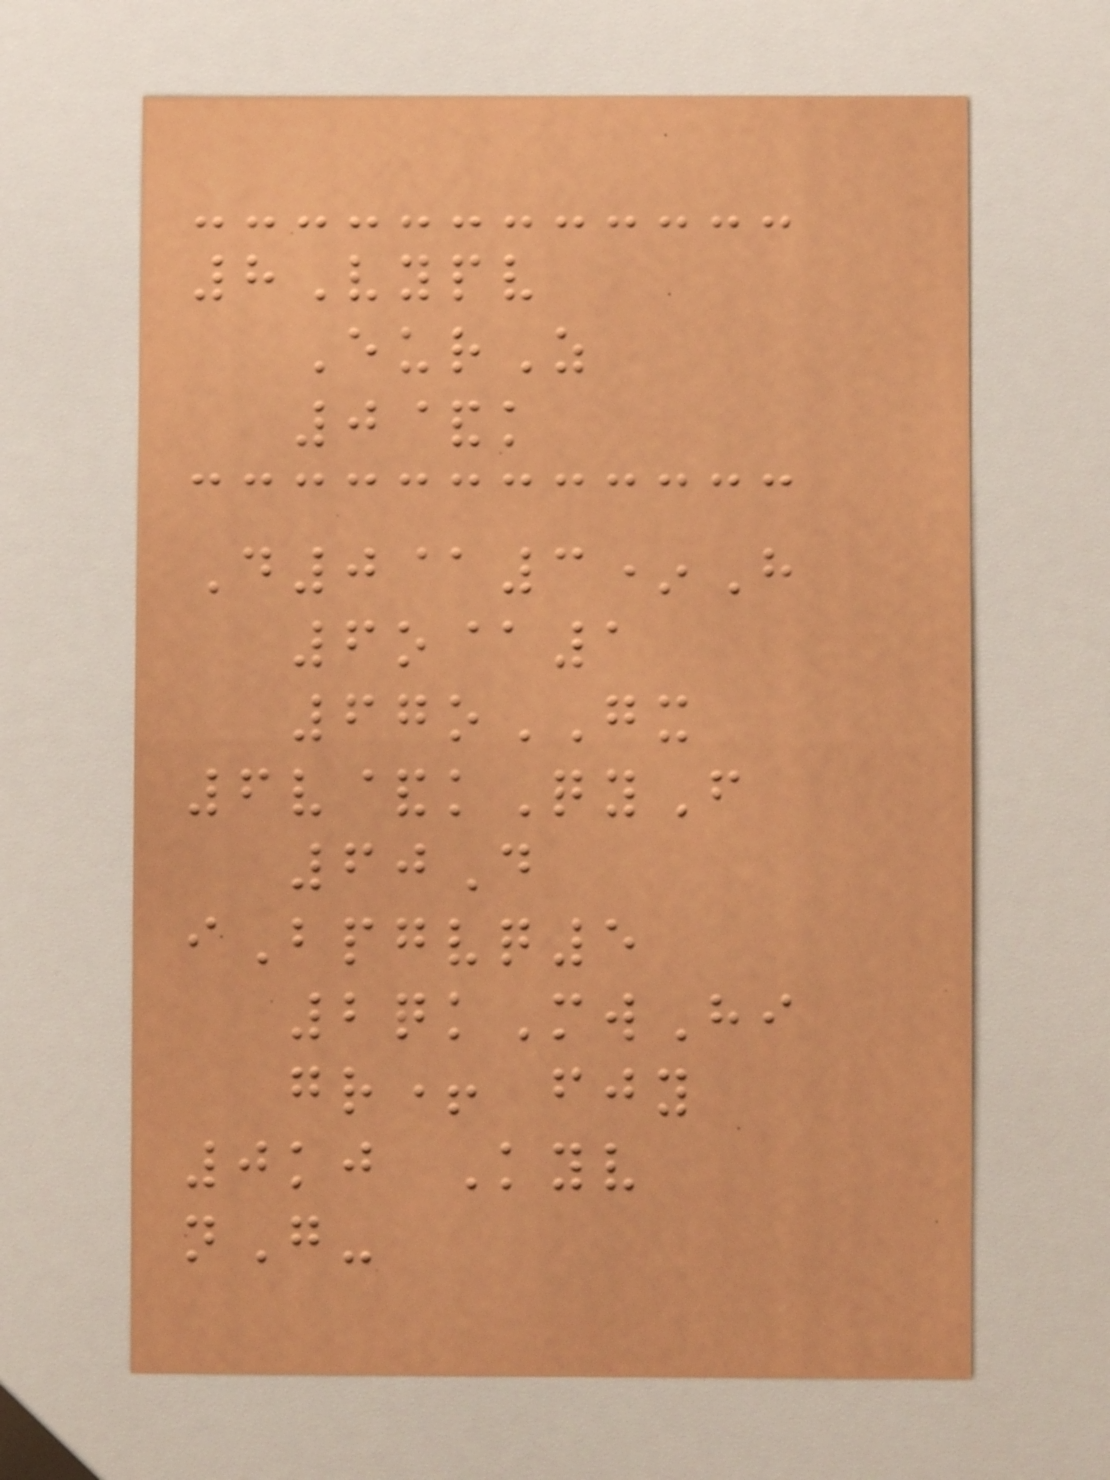8Vypv
EurZ
0&k
D0@3*H
6o@1
67oGX
6v&kQyF
60D
iBpgvq5
2qkMwHi
gr+ fjy
0kj Kyv
nG-
